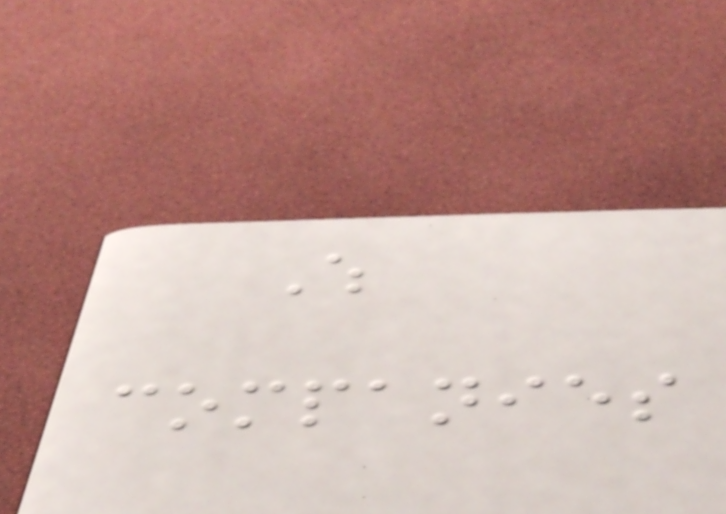Which
companies
